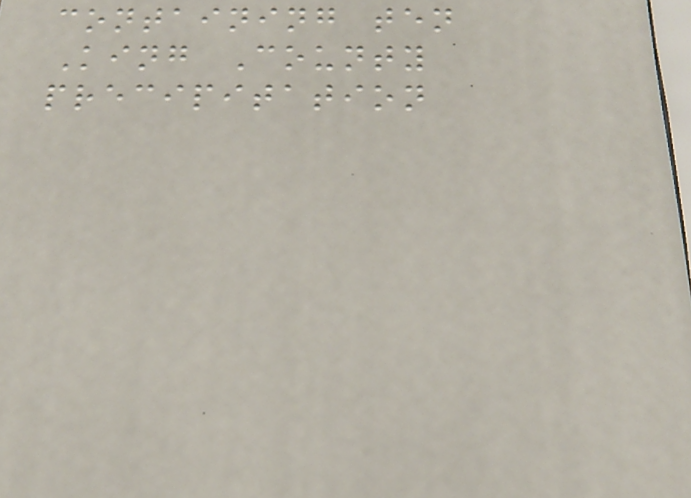containing ten
King County
precipitation
